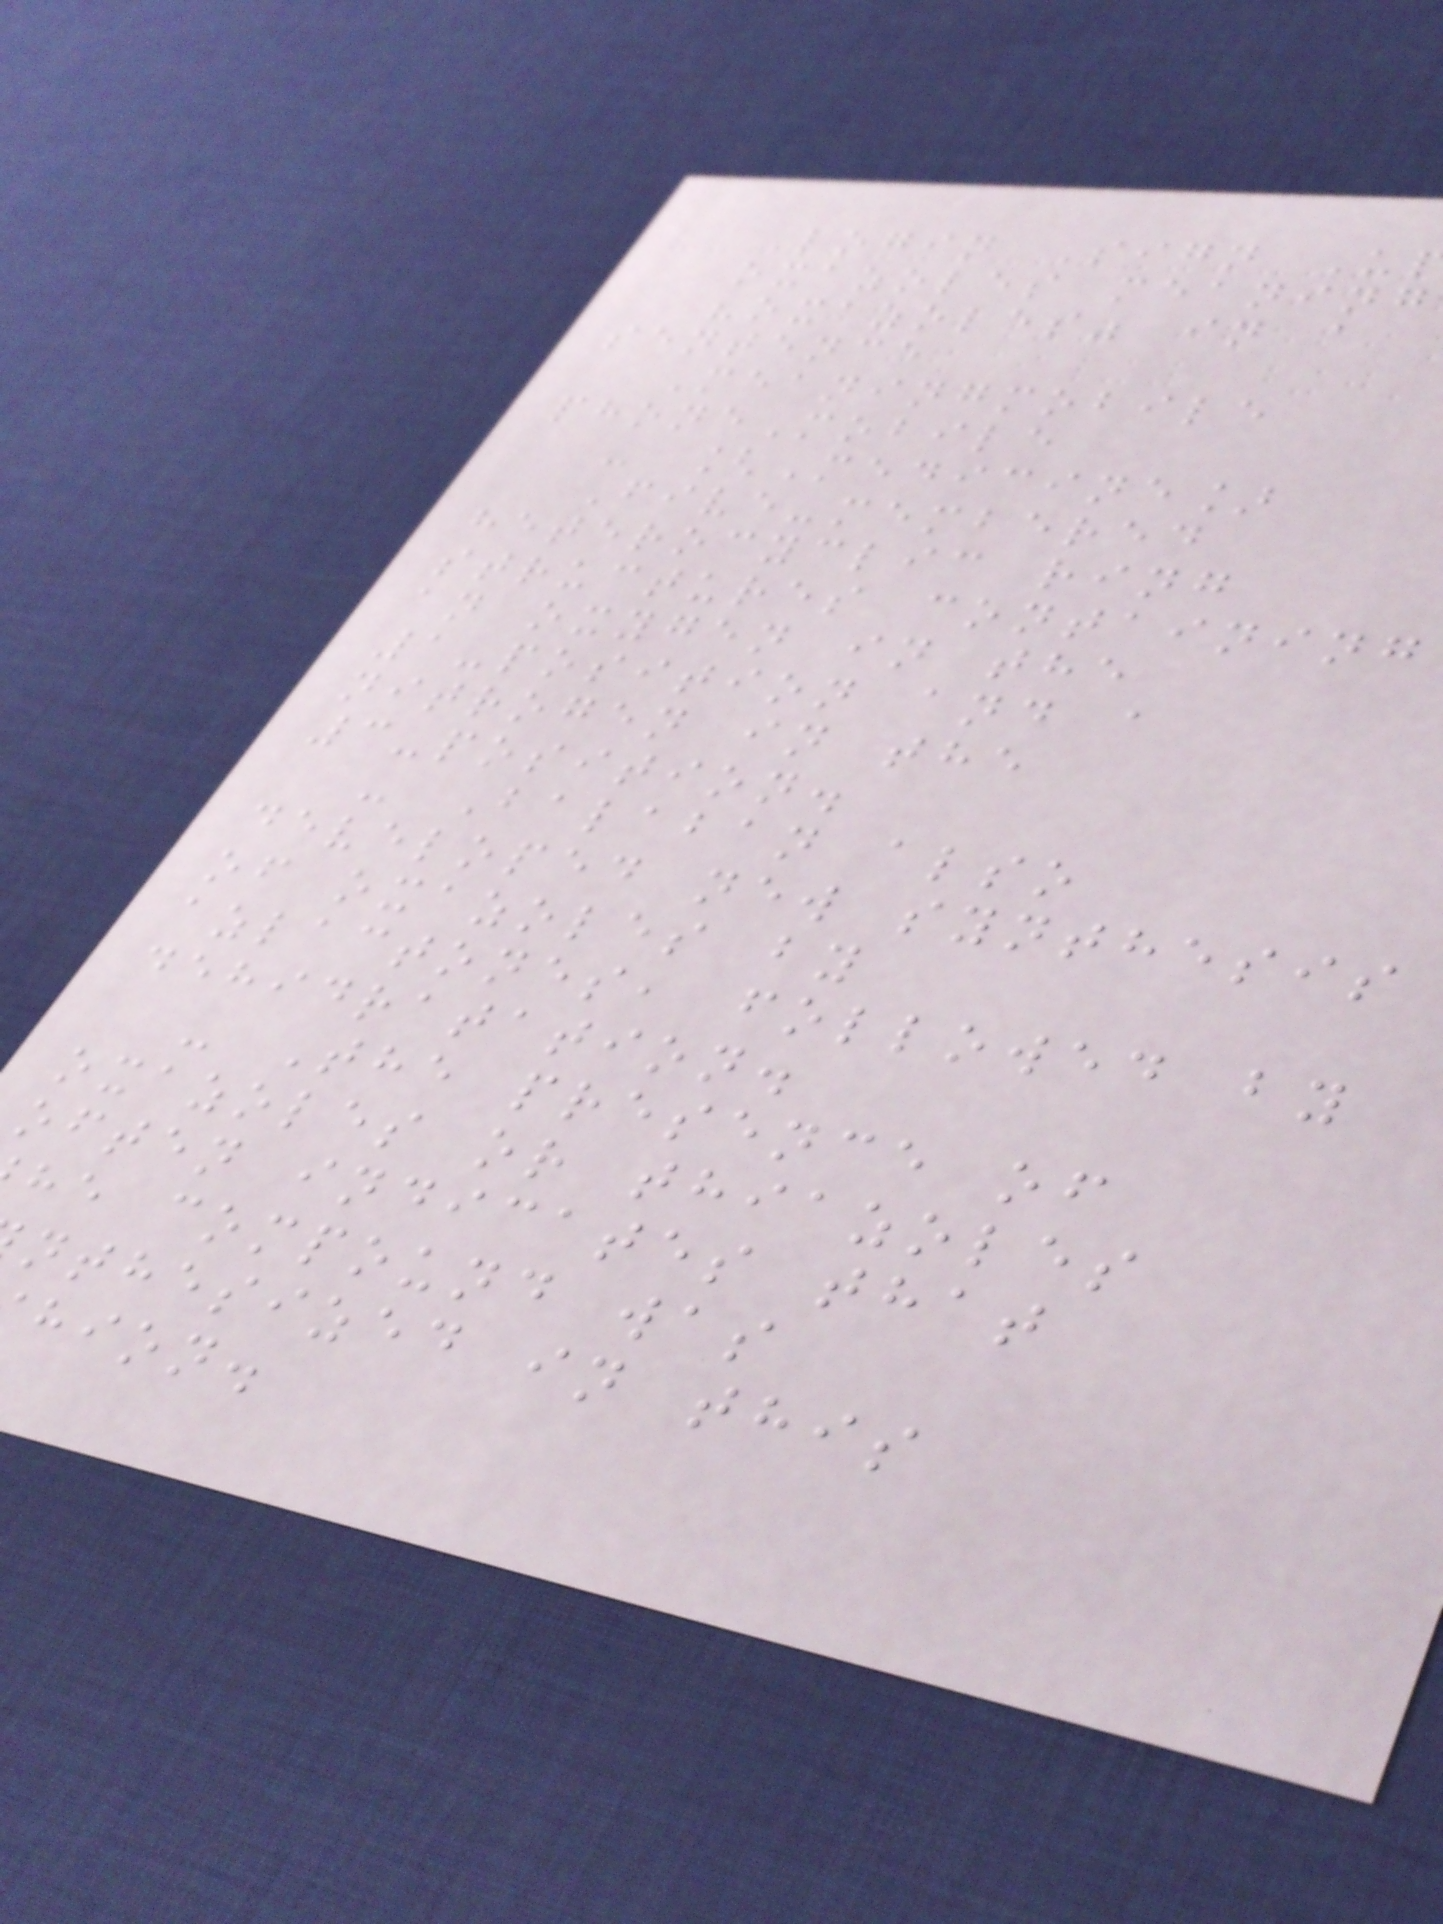Login Sign U
oxazoles meaning
"oxazoles" in a
sentence
Meaningmobile
phoneMobile
- [Medicine]
Five-membered
heterocyclic ring
structures containing
an oxygen in the
1-position and a
nitrogen in the
3-position.
- Balaban also
developed new synthesis
of oxazoles by
azlactones, followed by
dehidratation.
- The presence of
oxazoles or thiazoles
often indicates that
he compound was
nthesized in this
hion.
